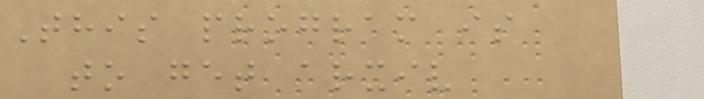This program is
to get arxiv
